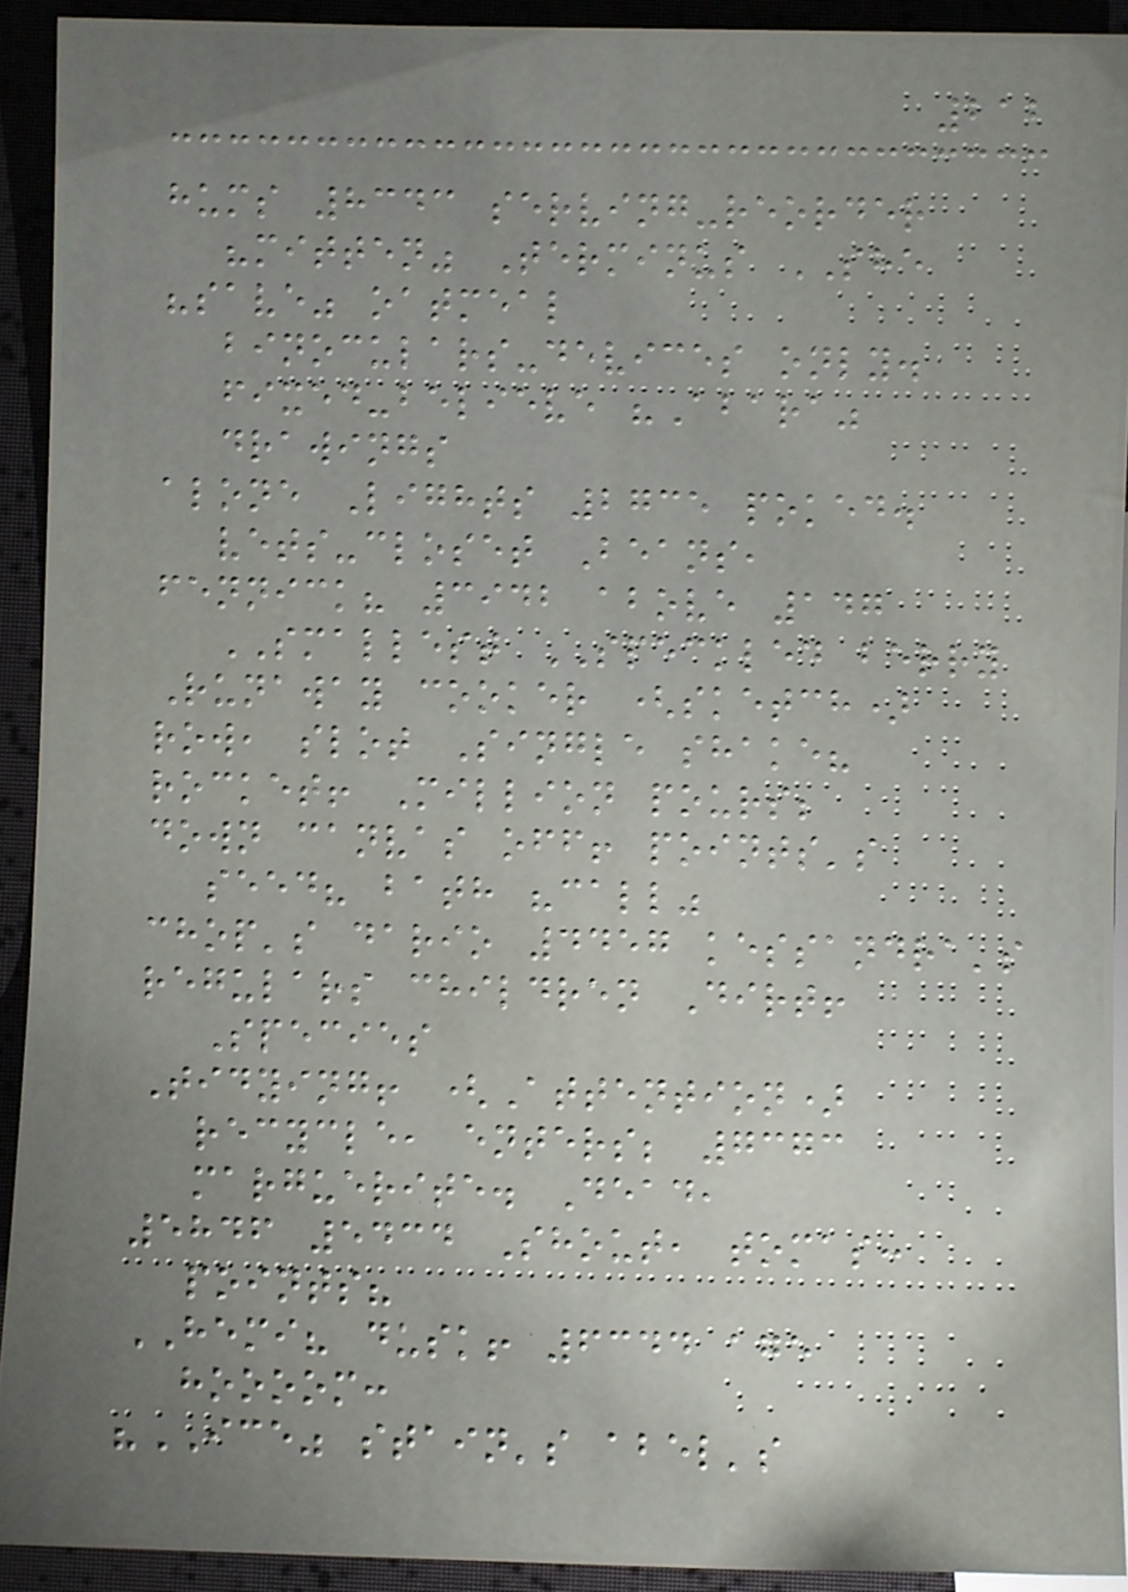212
hums 8343 serving-reorder
"mitten" Terminus SHE
"save" oatmeal
binoculars-devices only.
fixed-believe "Abara"
drawings
alone Lights 2735 poked.
vets-closet Beans,
fennick? 3942 above 147
SMALLEST SPECKLED berry
Runaway cooker (sketch)
row, slot Single shake?
rocket! Million pours;
down canvas off! points's
seed? bath "call"
chop's dario 4457 kessandra's
regulars children Dirt!
Species
Tidying! (Attention)
recycle, enters; 7373
marguerite. Dead,
5846 5434 Shout, tomas:
points?
HEMI? dusk! 6344 age
hoooom:
"ICE" stain's abel's
